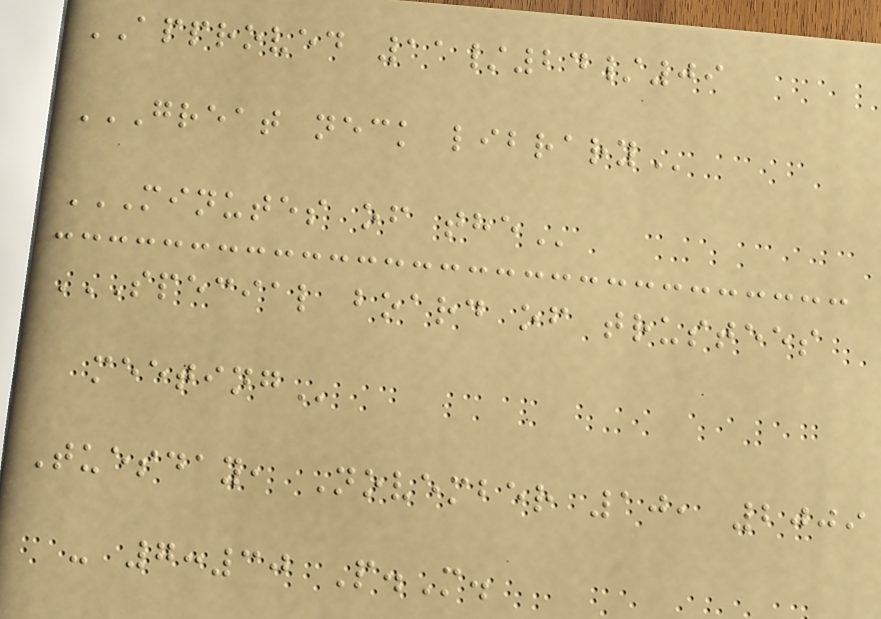APPROVED 11/24/09
GREAT NECK LIBRARY
MINUTES OF THE
SPECIAL BOARD OF TRUSTEES
MEETING
Tuesday, November 10, 2009
- 7:30 P.M.
